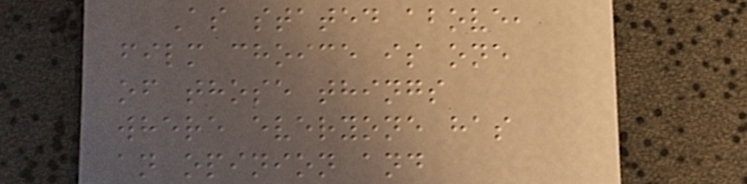As stated above,
film choice is one
of those things
where everyone has
an opinion and
